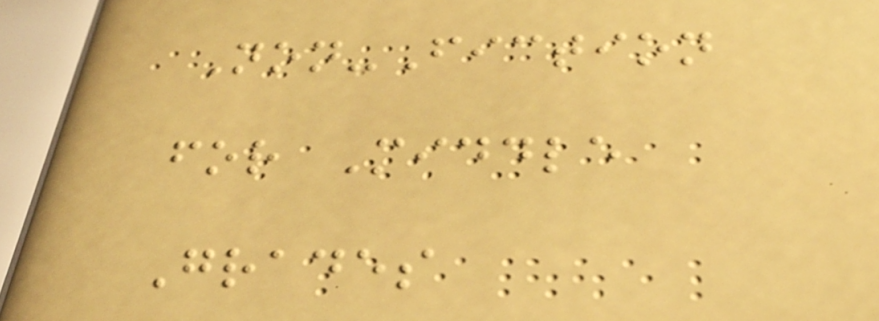Non-Fiction
for Middle
Grades
